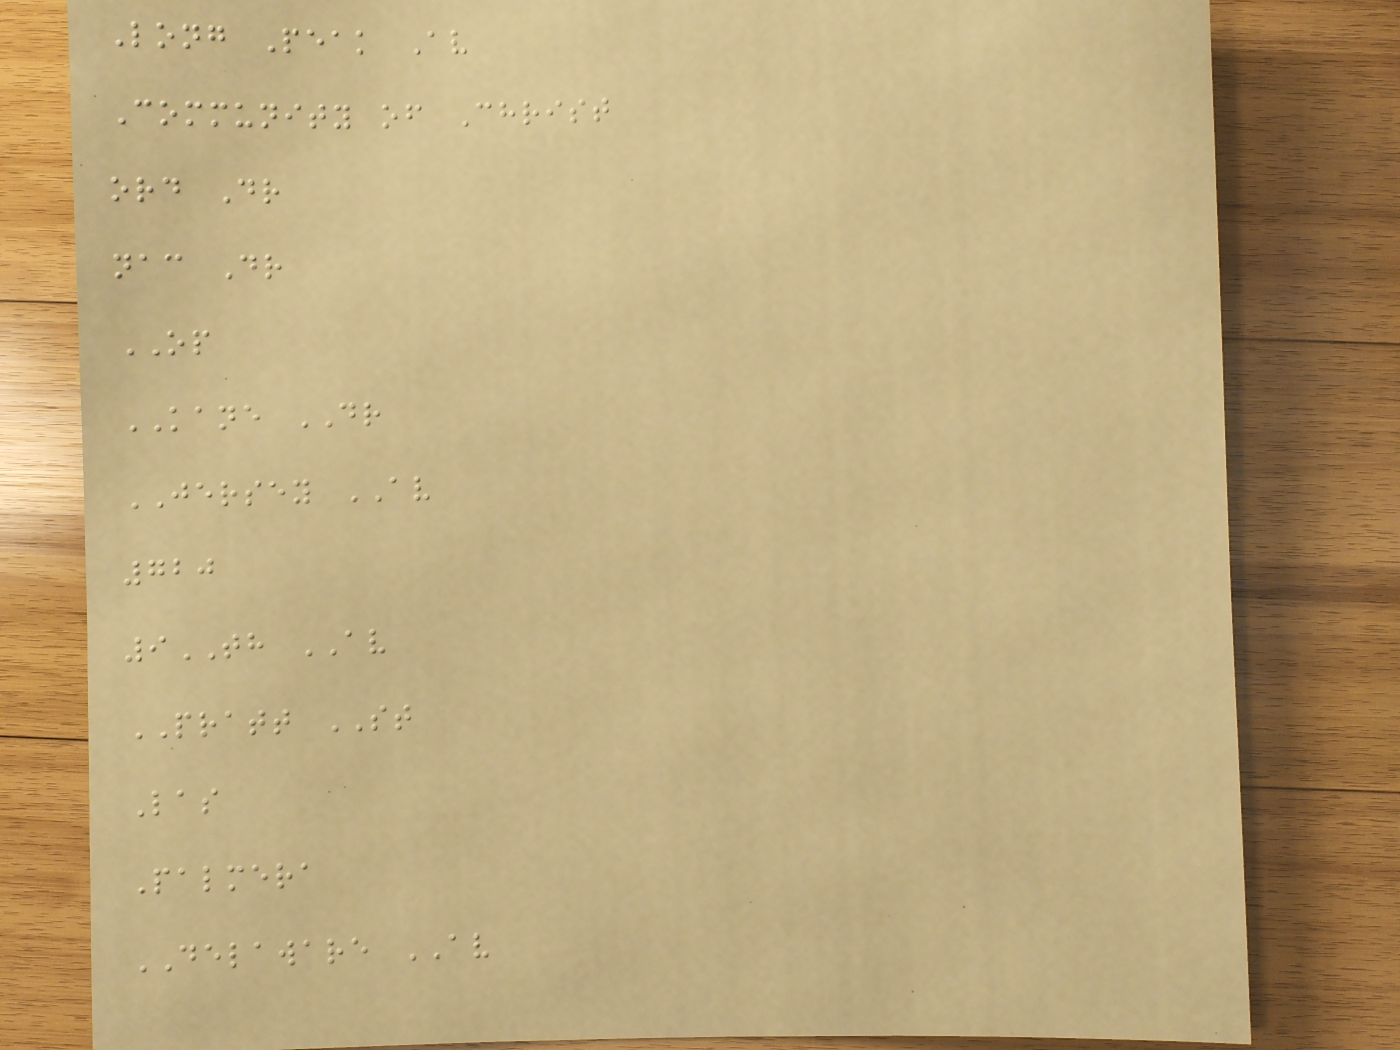Long Peak Av
Community of Christ
ord Dr
nac Dr
OP
KANE DR
JERSEY AV
720
9TH AV
PRATT ST
Las
Palmera
DELAWARE AV
